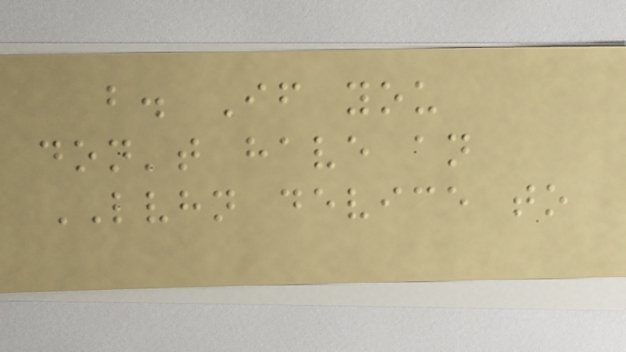b. If you
don't have an
LVHN device to
